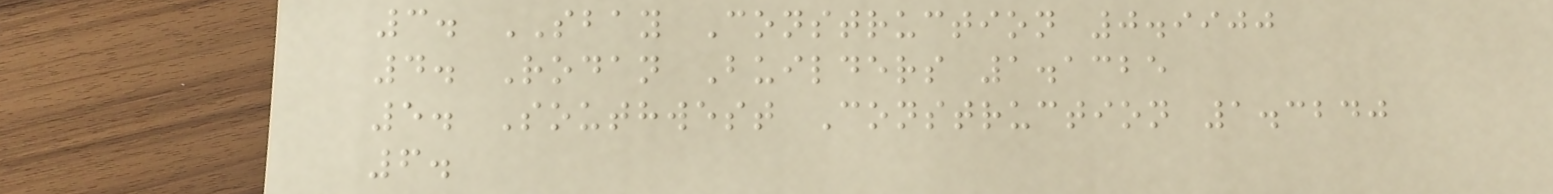3. SBAY Construction 0.9900
4. Rodan Builders 1.1325
5. Southwest Construction 1.3240
6.
